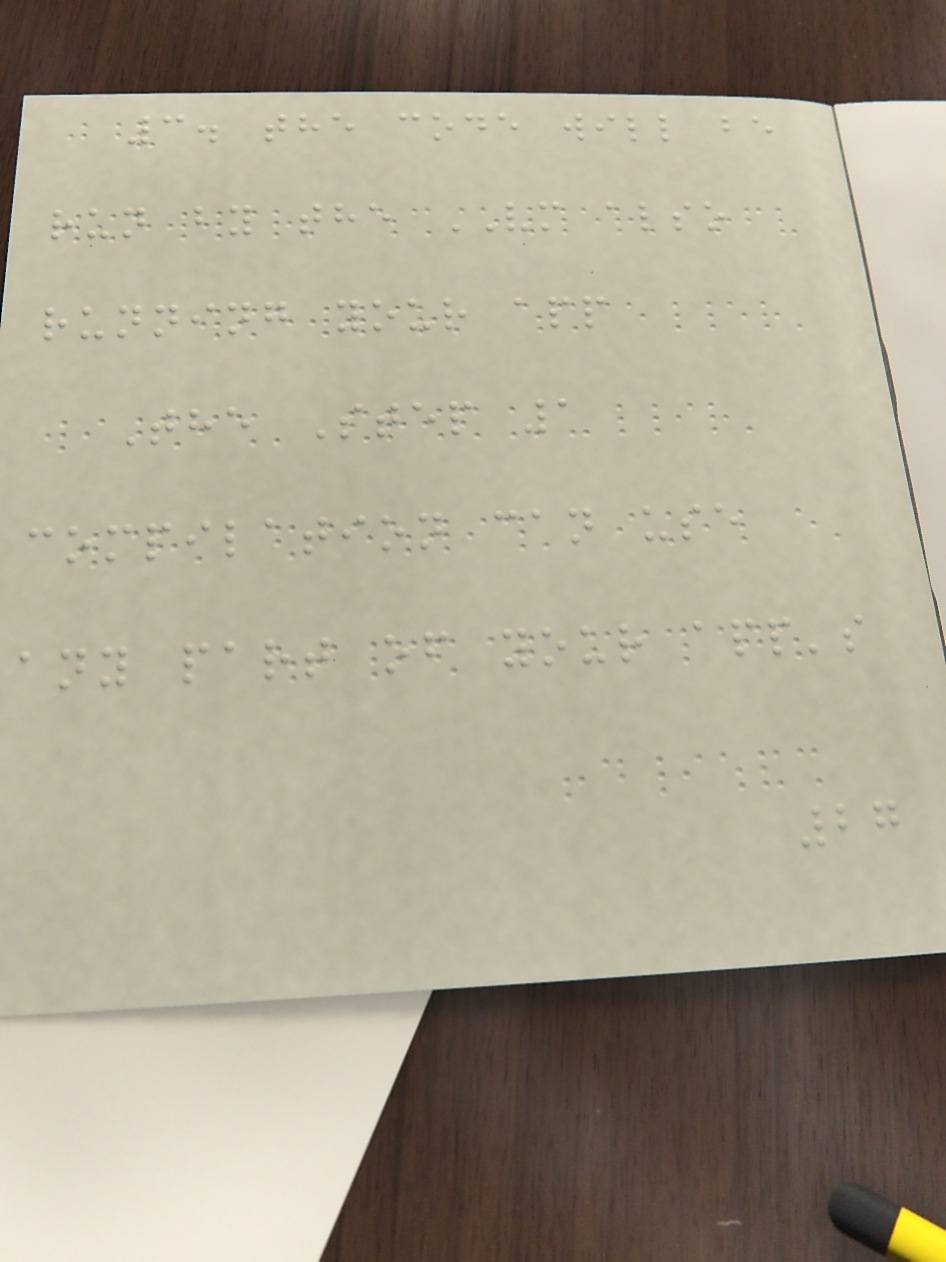3. the code will be
run by the VM also
running your app
The Step 1
compilation can use
any part of your app's
27
